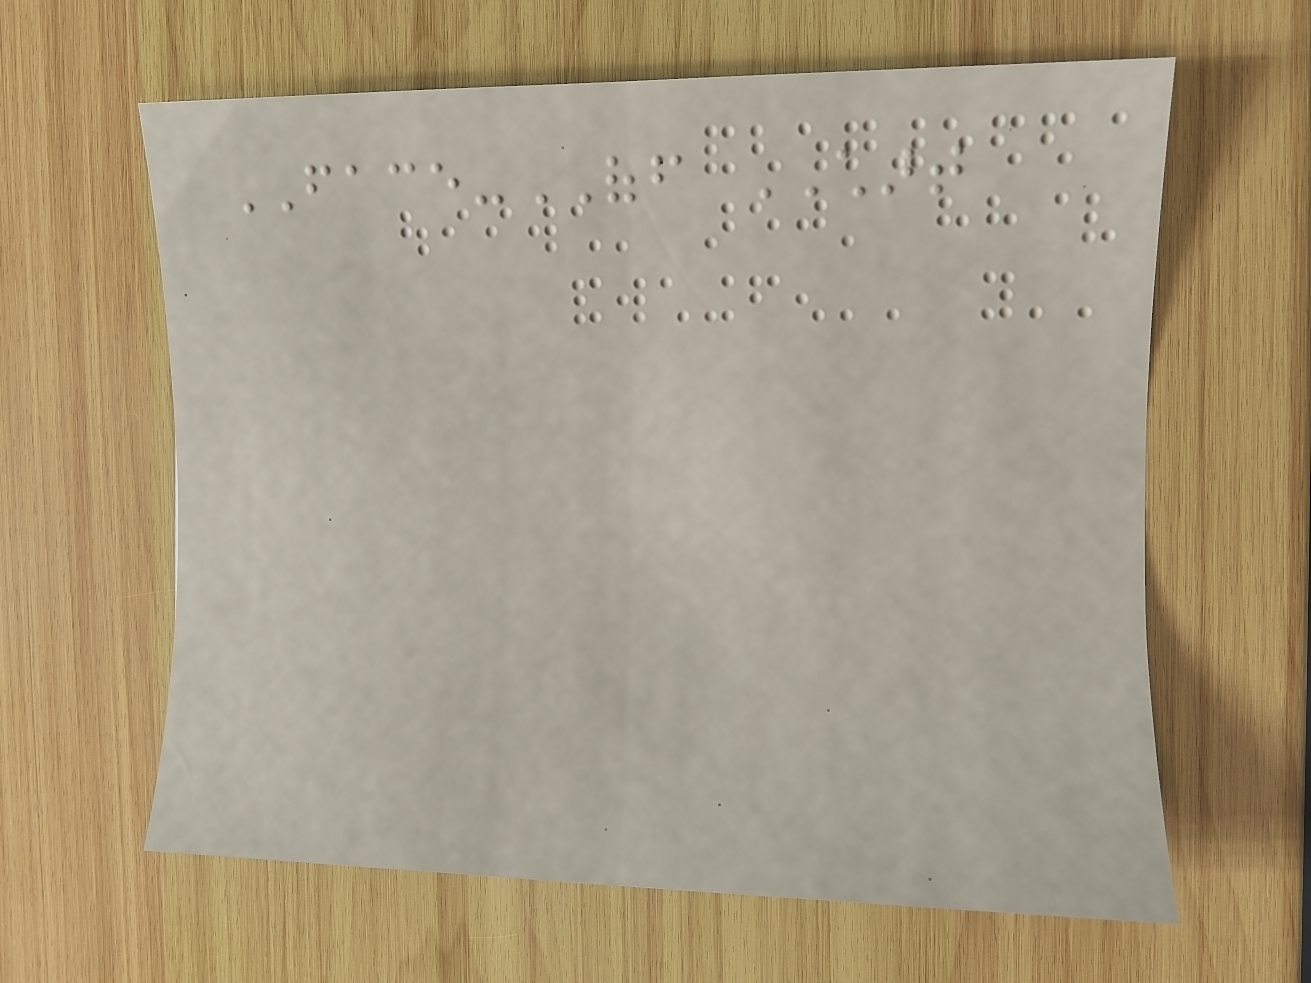FACE-OFF CHART
